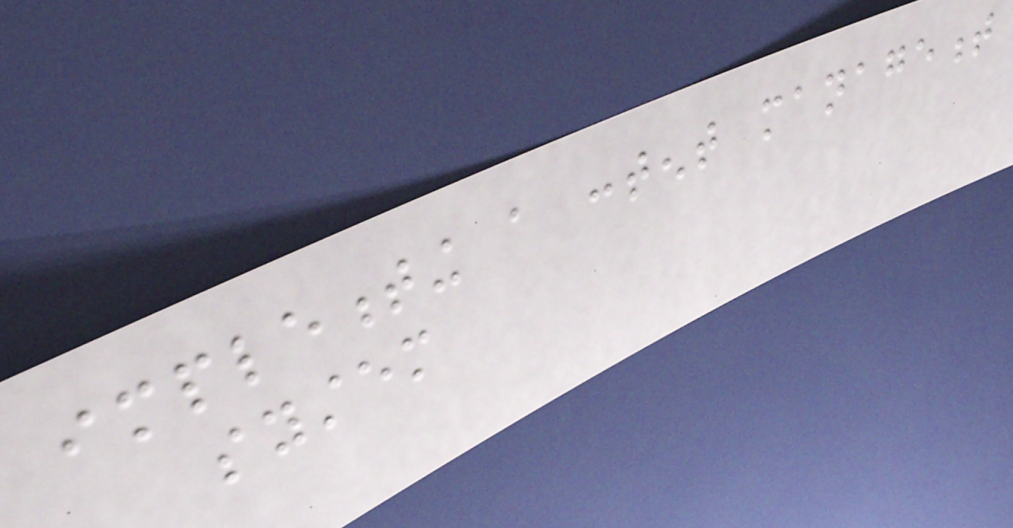implementing a content management
system
